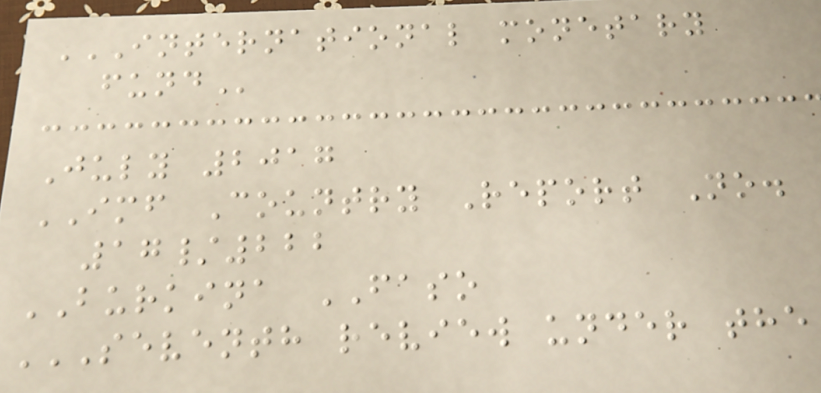INTERNATIONAL MONETARY
FUND
July 2017
IMF Country Report No.
17/222
BURKINA FASO
SEVENTH REVIEW UNDER THE
